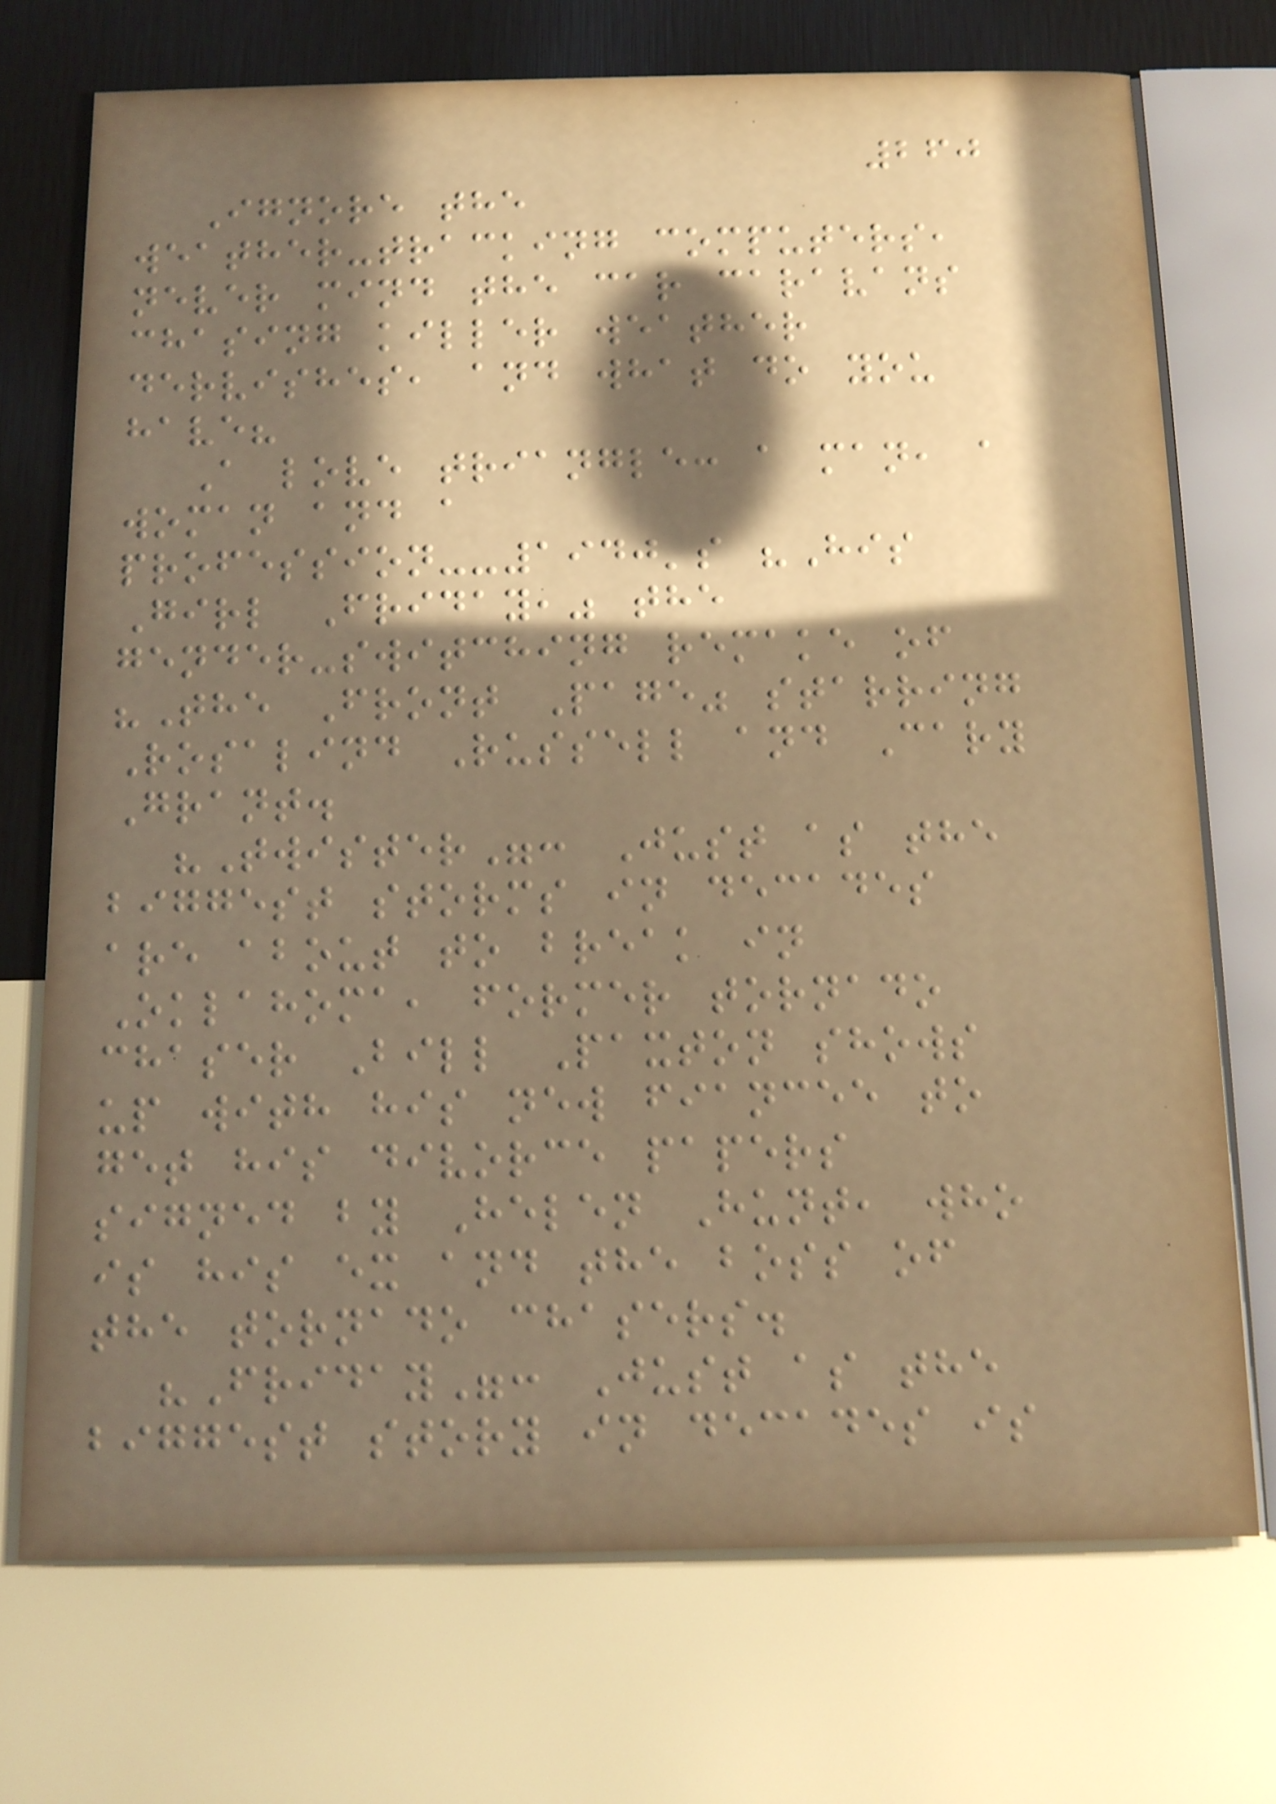260
Ignore the
weather-tracking computers,
never mind the car caravans
chasing killer weather
dervishes, and what do you
have?
A love triangle: a man, a
woman and a
profession--1940's "His
Girl Friday," the
gender-switching remake of
"The Front Page" starring
Rosalind Russell and Cary
Grant.
"Twister": Just as the
biggest storms in decades
are about to break in
Oklahoma, former tornado
chaser Bill Paxton shows
up with his new fiancee to
get his divorce papers
signed by Helen Hunt, who
is his ex and the boss of
the tornado chasers.
"Friday": Just as the
biggest story in decades is
